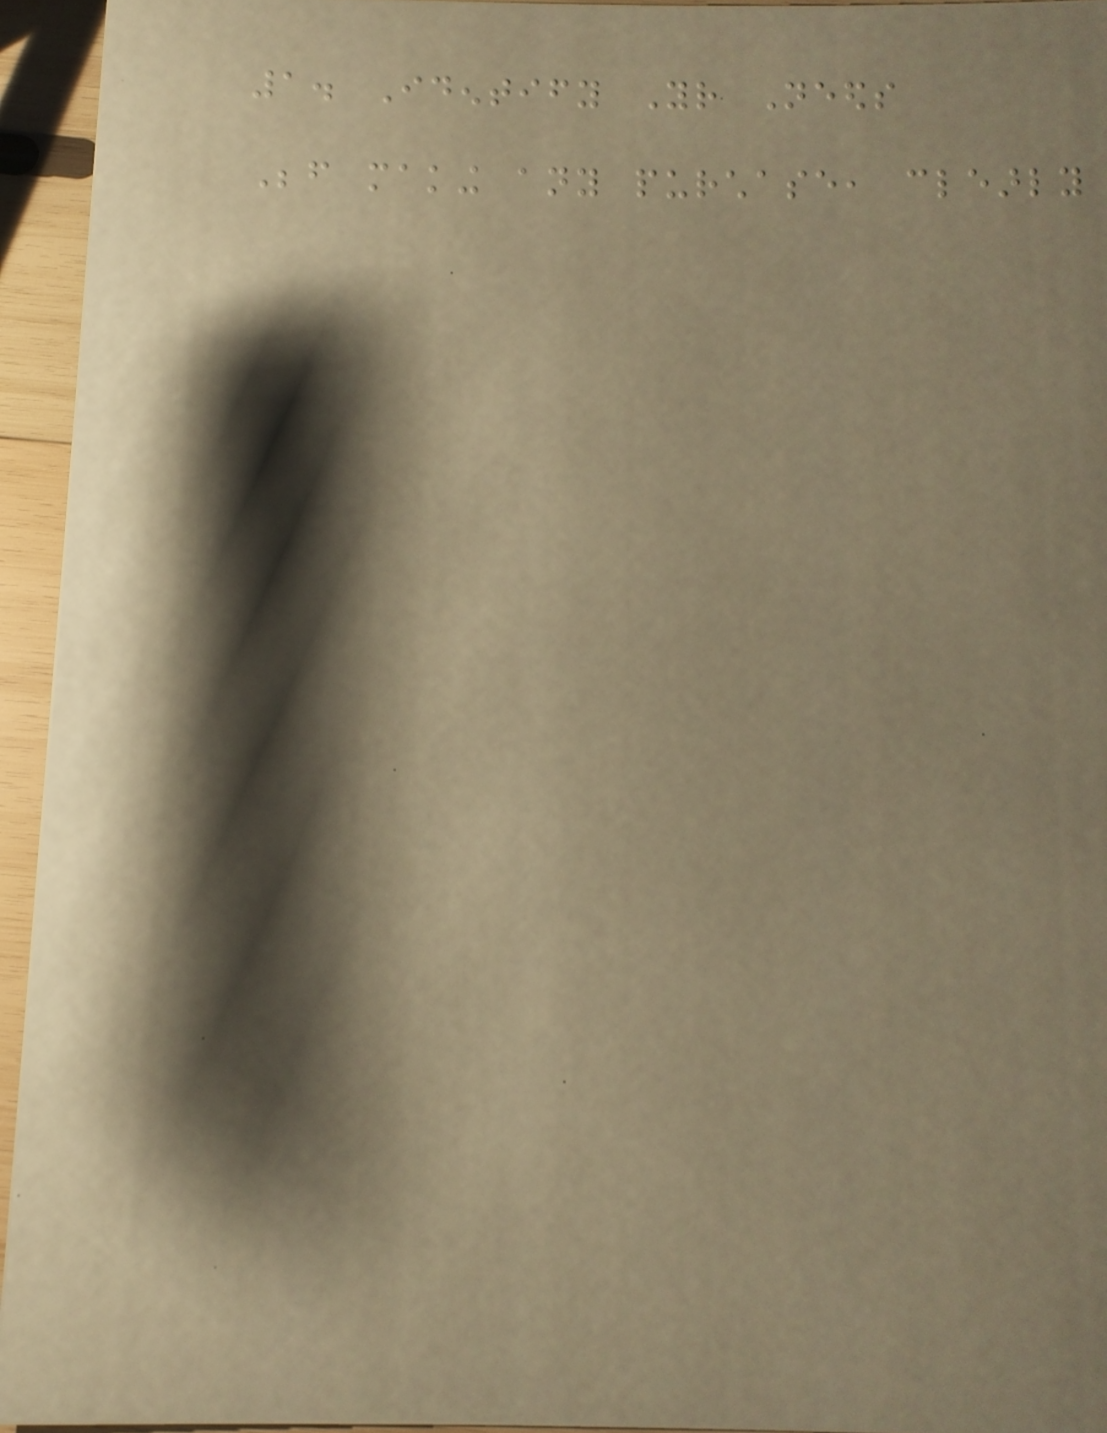1. Identify Your Needs
Before making any purchase, clearly
